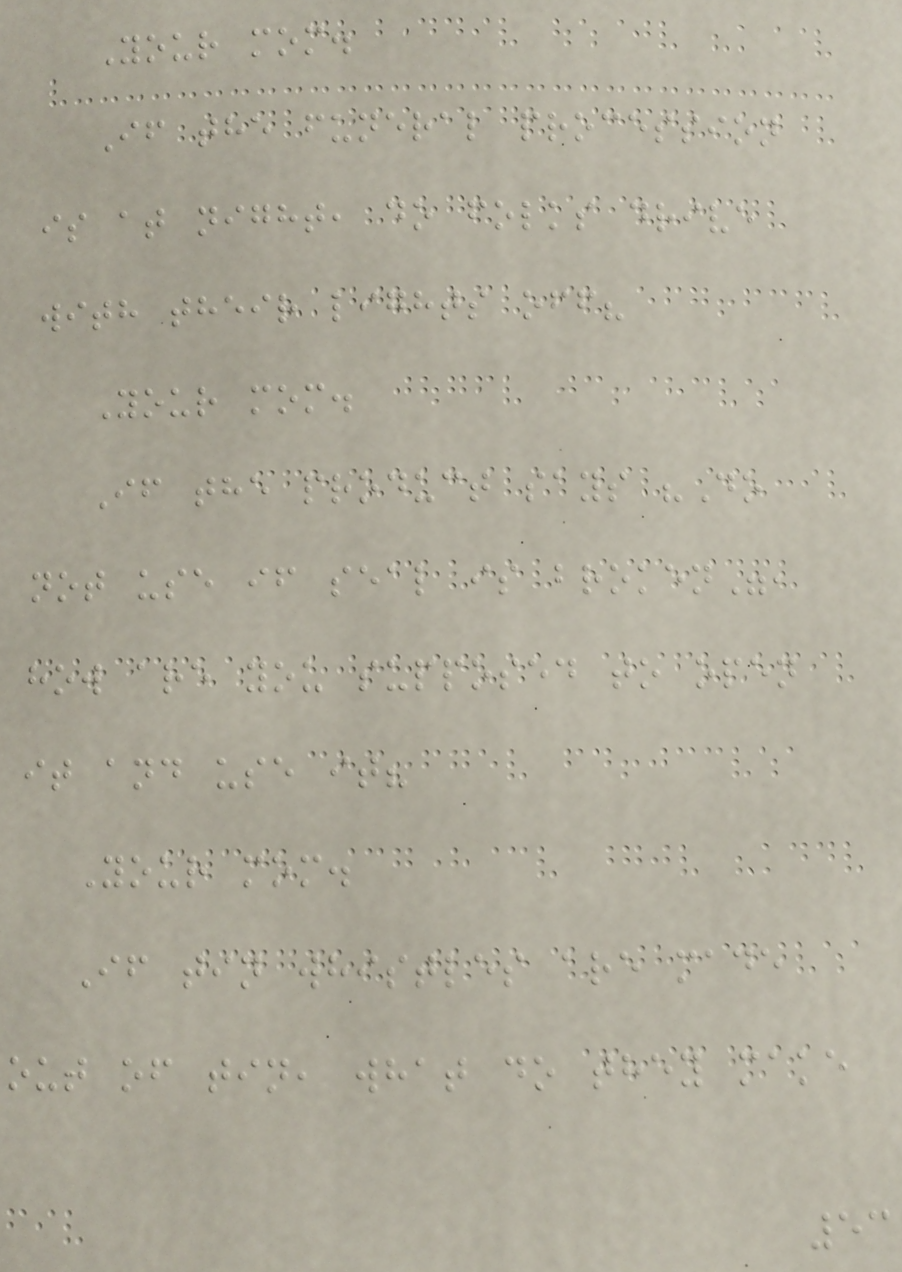Your mom.
If the funeral procession
is at night, do folks drive
with their lights off?
Your mom.
If the product says "Do
not use if seal is broken",
how are you supposed to open
it and use it?
Your mom.
If tin whistles are made
out of tin, what do they make
53
